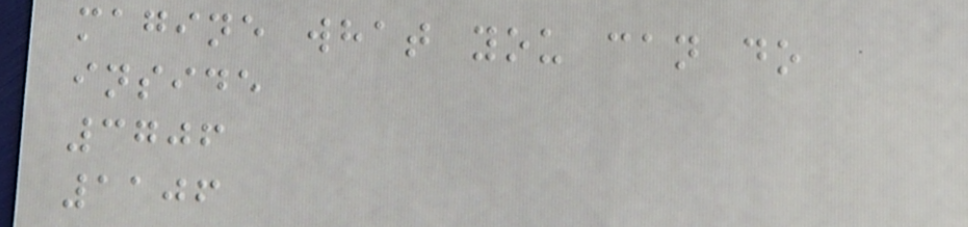magine what you can do
inside
3706
1106
